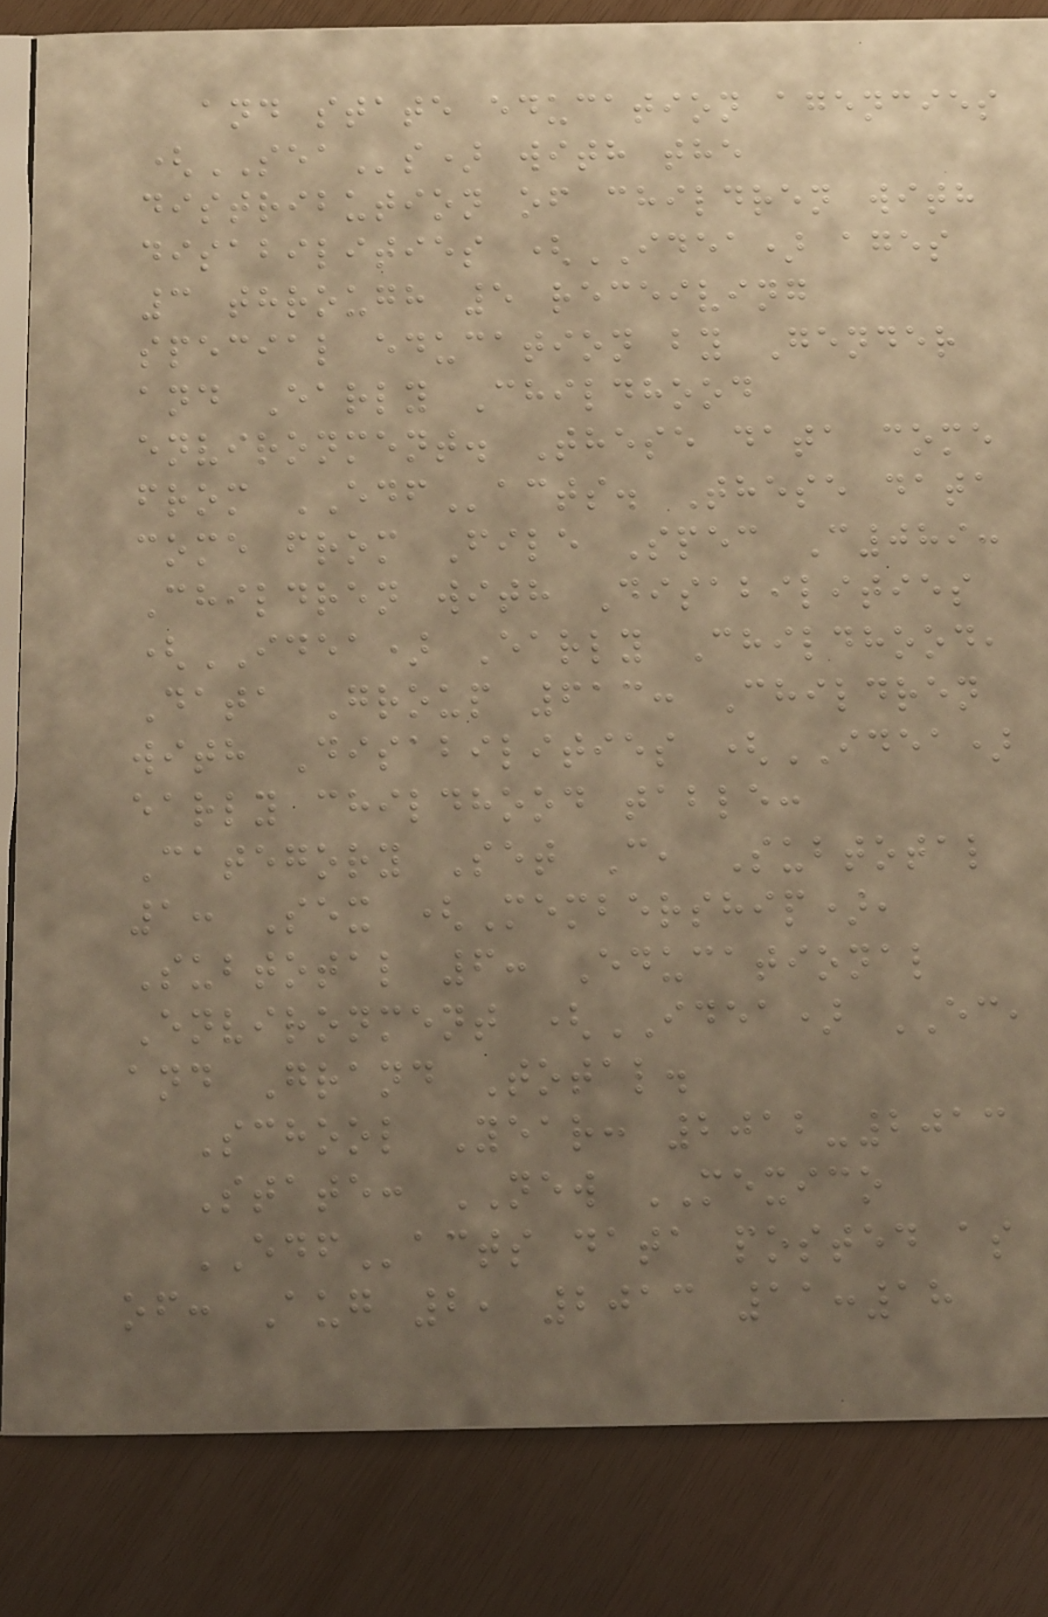and state education agencies
(SEAs) with the
distribution of children with
disabilities (IDEA) ages
3 through 5 receiving
special education by Gender
and Early Childhood
environment. These data come
from EDFacts. These data
come from File Spec C089:
Children with Disabilities
(IDEA) Early Childhood,
Data Group 613: Children
with Disabilities (IDEA)
early childhood table:
Category Set C, Subtotal
1: Sex (Membership),
Subtotal 6: Educational
Environment (IDEA) EC,
and Grand Total.
School Year: 2012-2013
State: NEW MEXICO
EDFacts data posted as
of: Aug 2, 2013 11:18
